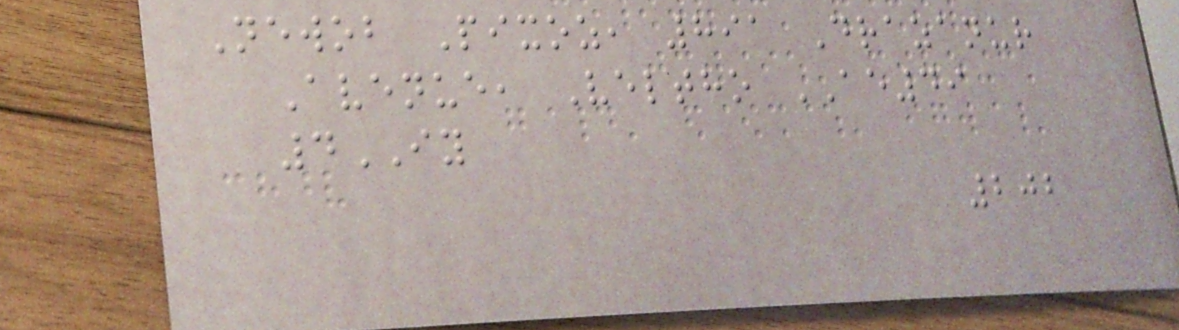Newob Pixoz, 891 Drazanur
Avenue, Veltho AE49
4IY
202
